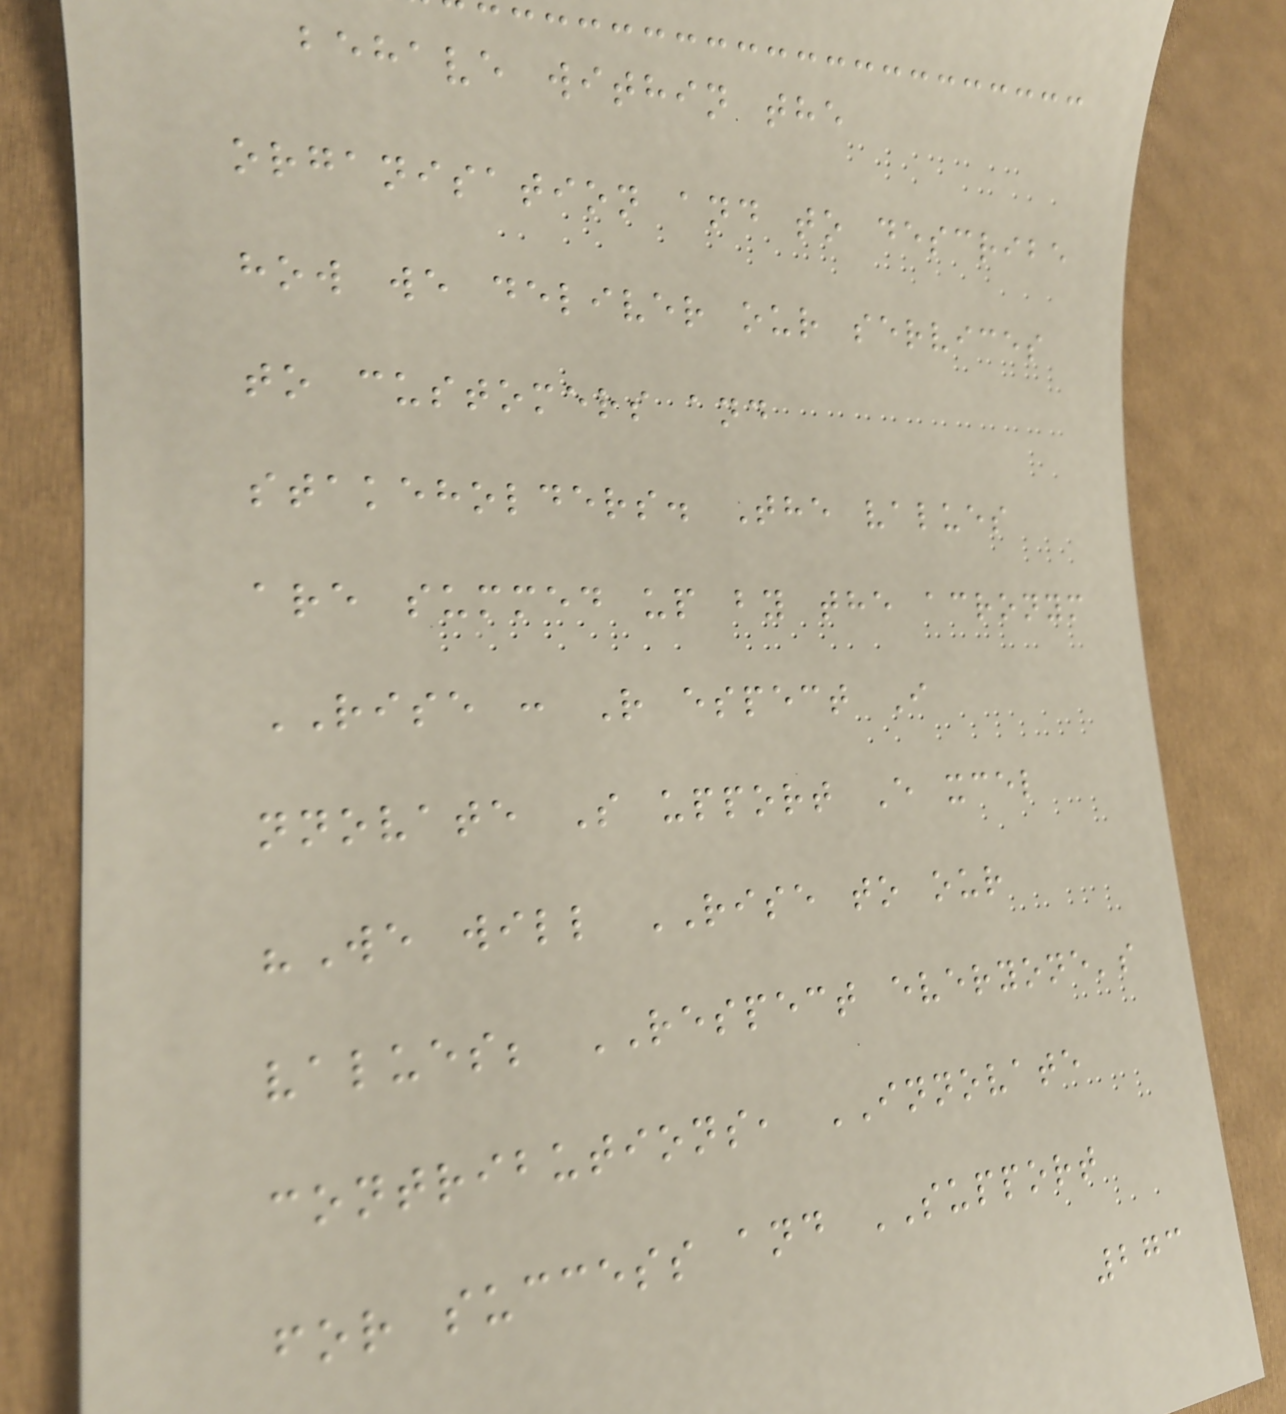behave within the
organisation and to describe
how we deliver our services
to customers and
stakeholders. The values
are summed up by the acronym
RISE : R espect I
nnovate S upport E xcel
"We will RISE to our
values; RESPECT everyone's
contributions, INNOVATE
for success and SUPPORT
273
